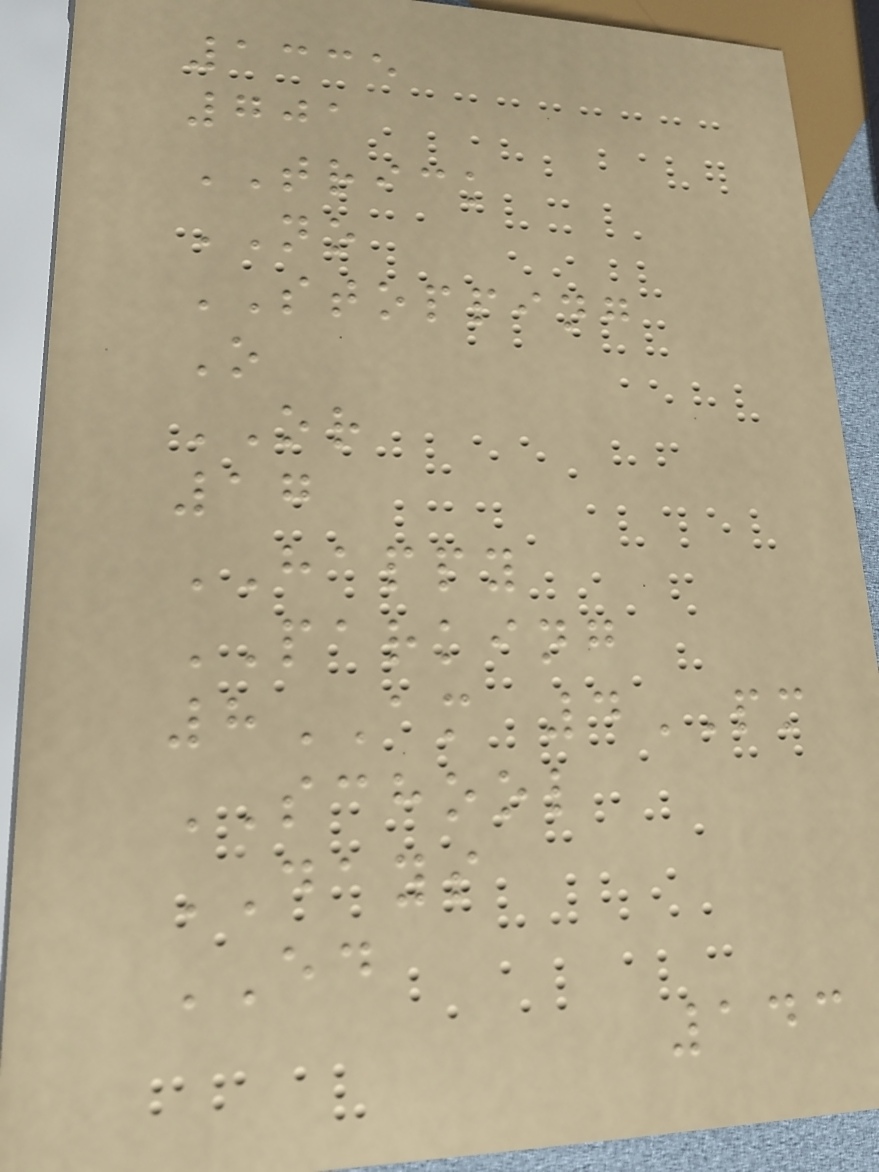1335
701
TRICK
NO
STOPPING
O
OR
17
HAPPY
PARKING
8AM 4PM
SCHOOL
DAYS
ED
143
